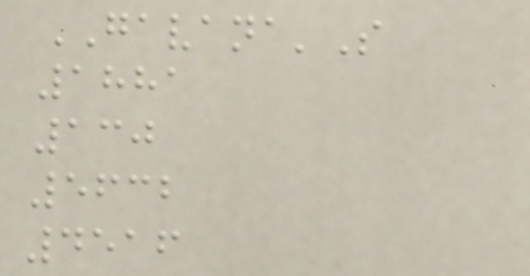GAVANA'S
1881
130
5632
4516
